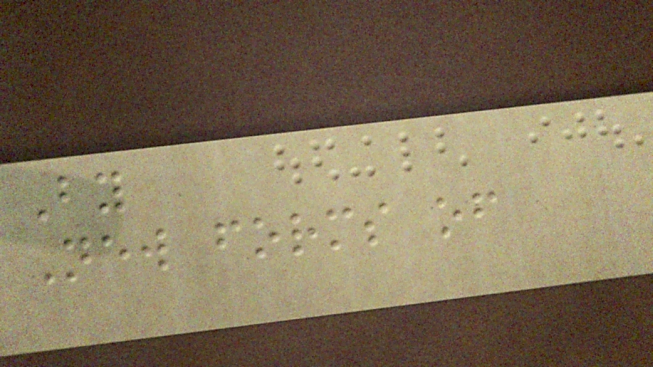By
New forms of
